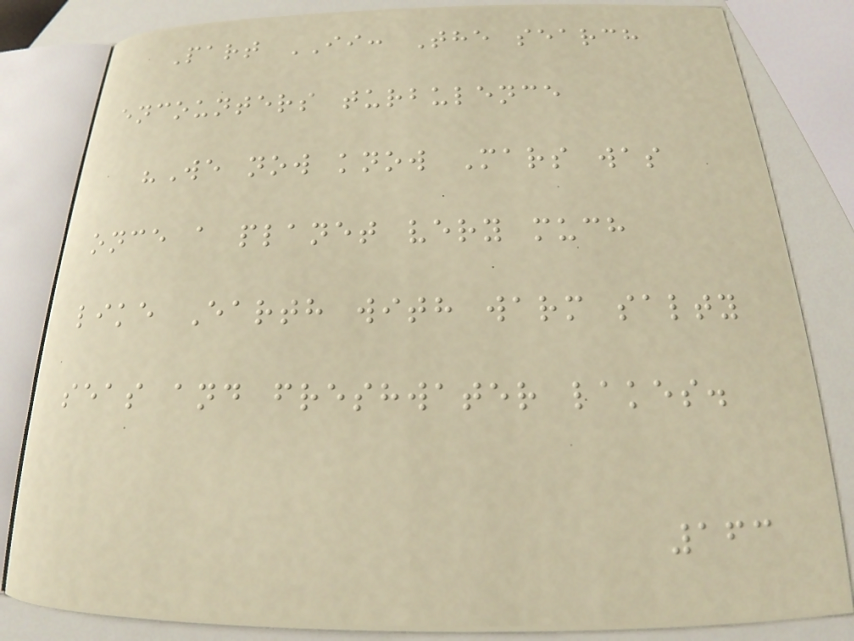Part II: The search
encounters turbulence
"We now know Mars was
once a planet very much
like Earth with warm salty
seas and freshwater lakes.
163
